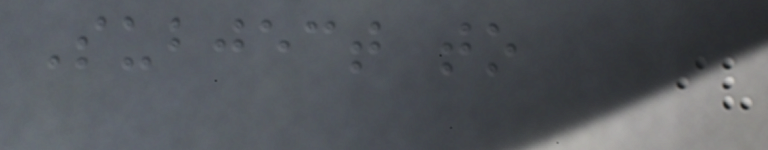Subject to
